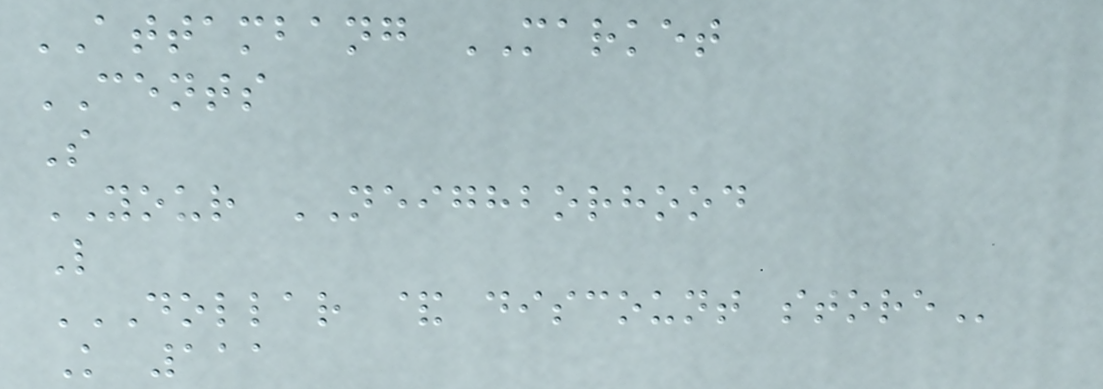ATTAMBANG MARKET
CENTS
S
YOUR NEIGHBORHOOD
L
DOLLAR & DISCOUNT STORE
K 111
